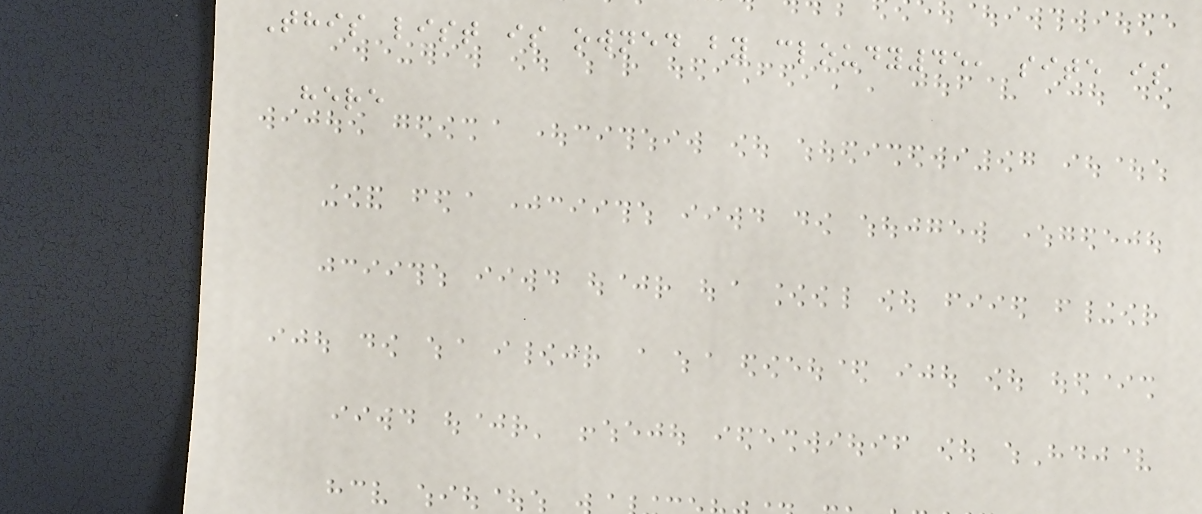This list is owned by cloudy45, site is
here
